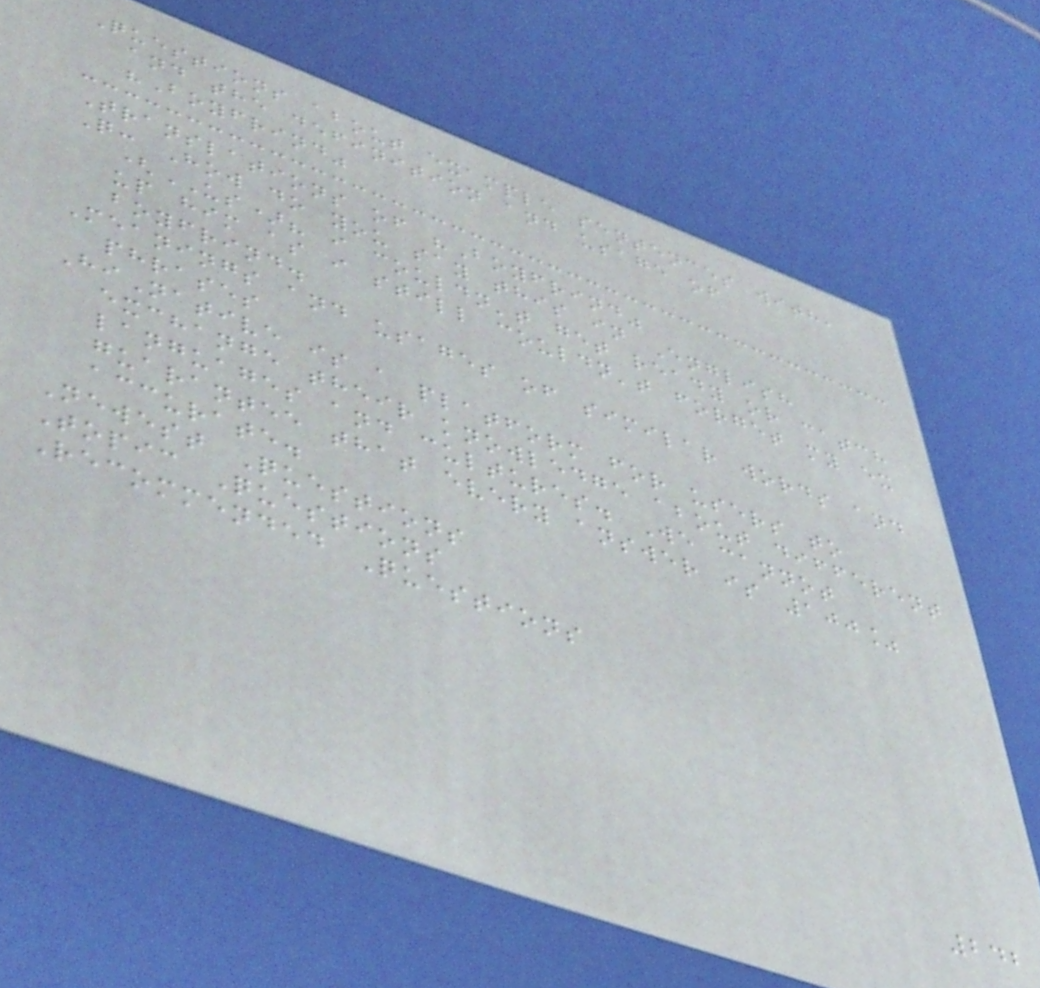Questions about example sentences with,
and the definition and usage of
"Boyfrind"
Translations of "Boyfrind"
Q: How do you say this in English
(US)? i couldn't get ready or catch
up him as i still couldn't forget my ex
boyfrind.
Meanings and usages of similar words and
phrases
HiNative is a platform for users to
exchange their knowledge about different
languages and cultures. We cannot
guarantee that every answer is 100%
accurate.
Newest Questions
Topic Questions
Recommended Questions
242
